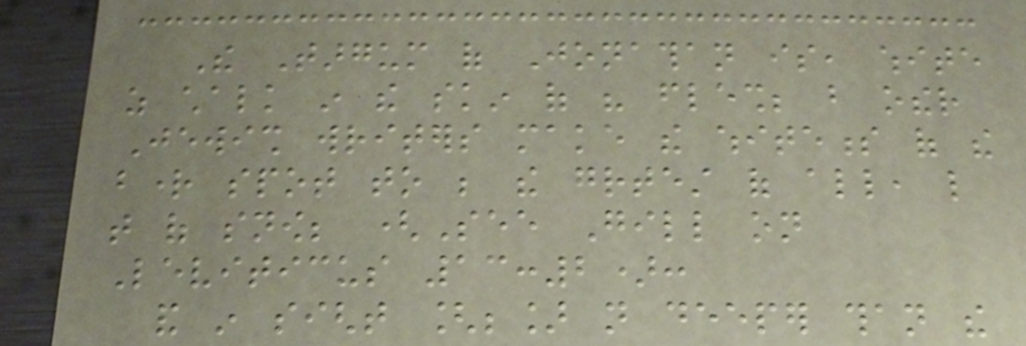The Targum of Jonathan is, white
as chalk in the skin of his flesh; but other
Jewish writers make the whiteness of the
bright spot to be the greatest of all, like
that of snow; (See Gill on
Leviticus 13:2):
and in sight [be] not deeper than the
